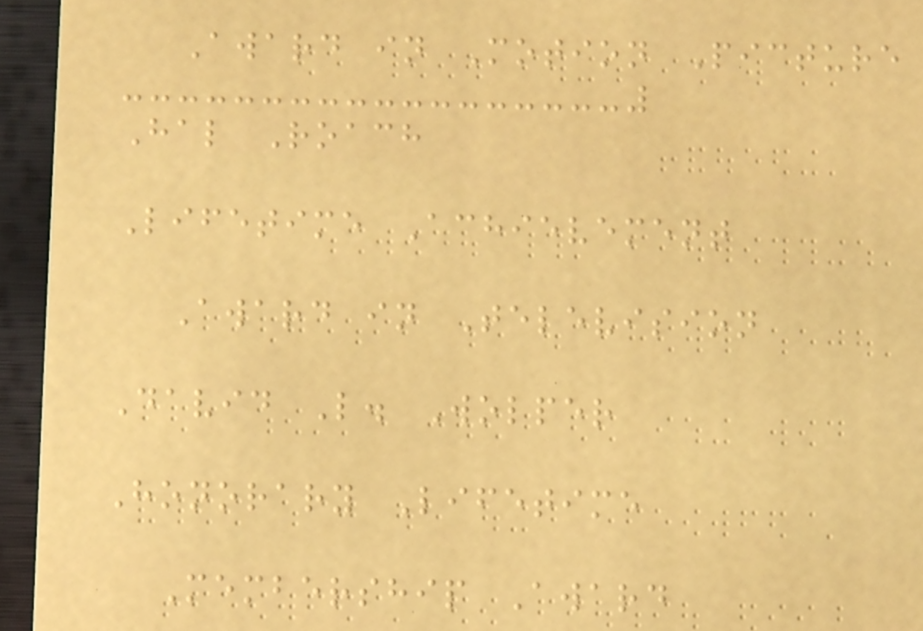Award in Motion Picture
Hal Roach
Lifetime Achievement
Award in Television
David L. Wolper
Honorary Lifetime
Membership Award
